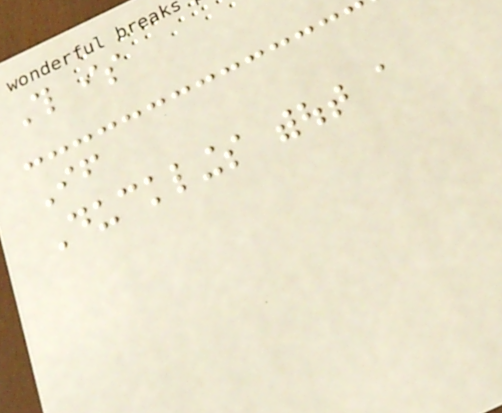This is
If
Ducklings without a
